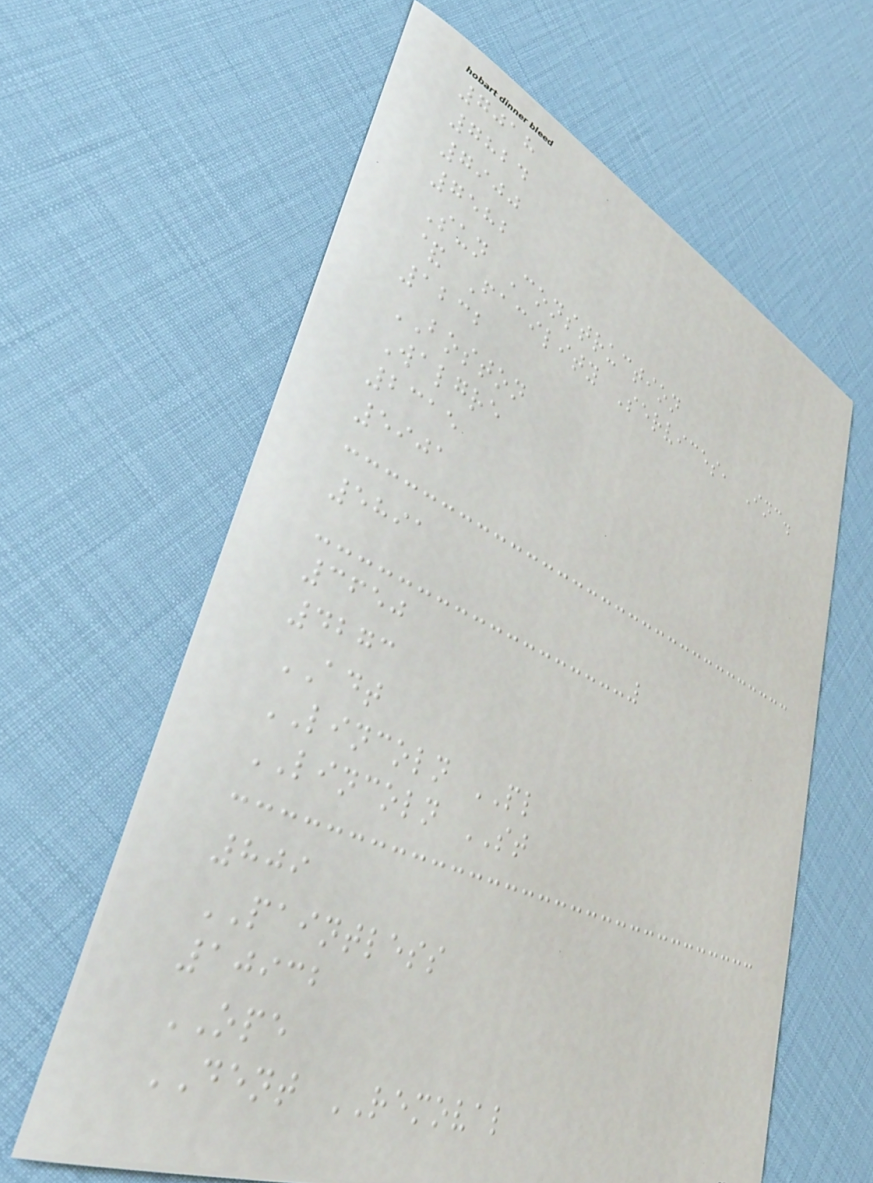7018
7824
7900
7582
Sun Construction
& Facility Services, Inc.
1232
BOSTON
Walgre
2315
5901
5891
3650
4273
ADT
LINCOLN PL
LINCOLN ST
809
PAINTLESS
10932
OPE
DENT REMOVAL
